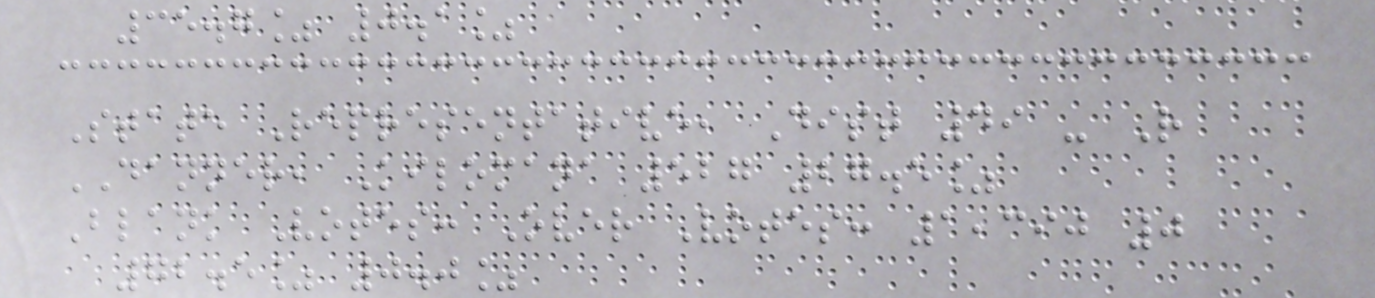35.7% 0.1%
State Representative, Dist 49 - R
DANNER, Kilomana 527 27.5%
Blank Votes: Over Votes: 1,390 0
72.5% 0.0%
